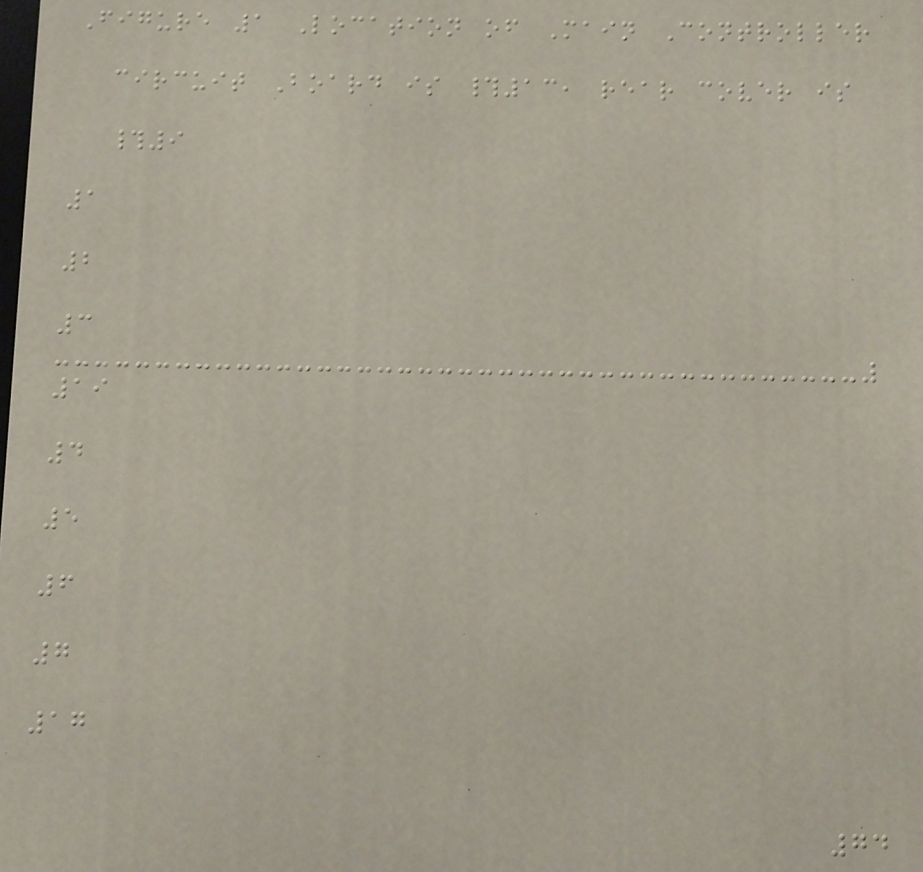Figure 1 Location of Main Controller
circuit Board is #13, rear cover is
#9
1
2
3
19
4
5
6
7
17
74
